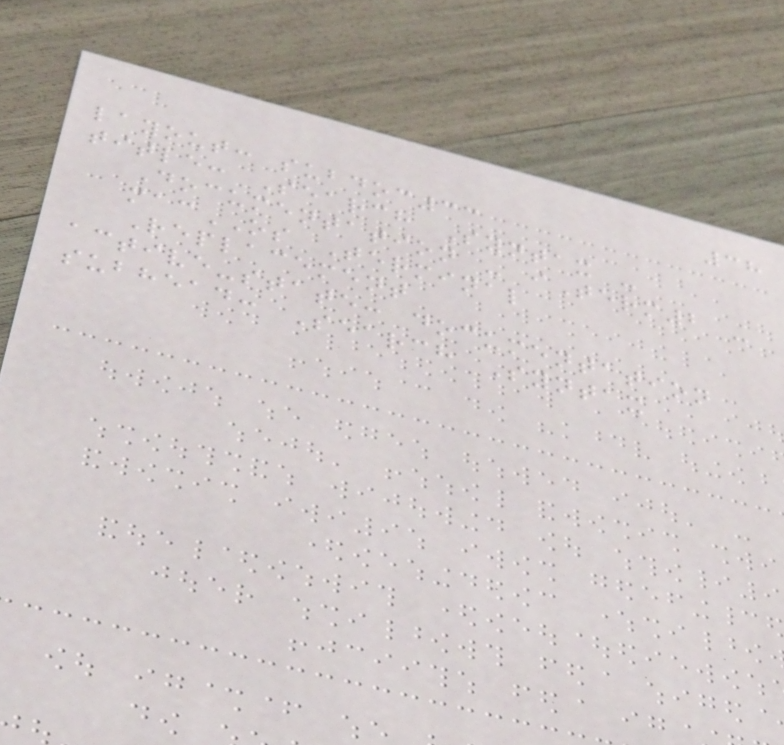38
layout: subdoc33
title: Search Syntax -
Documentation - iTerm2 -
macOS Terminal
Replacement
active-state: documentation
subhead: Search Syntax
